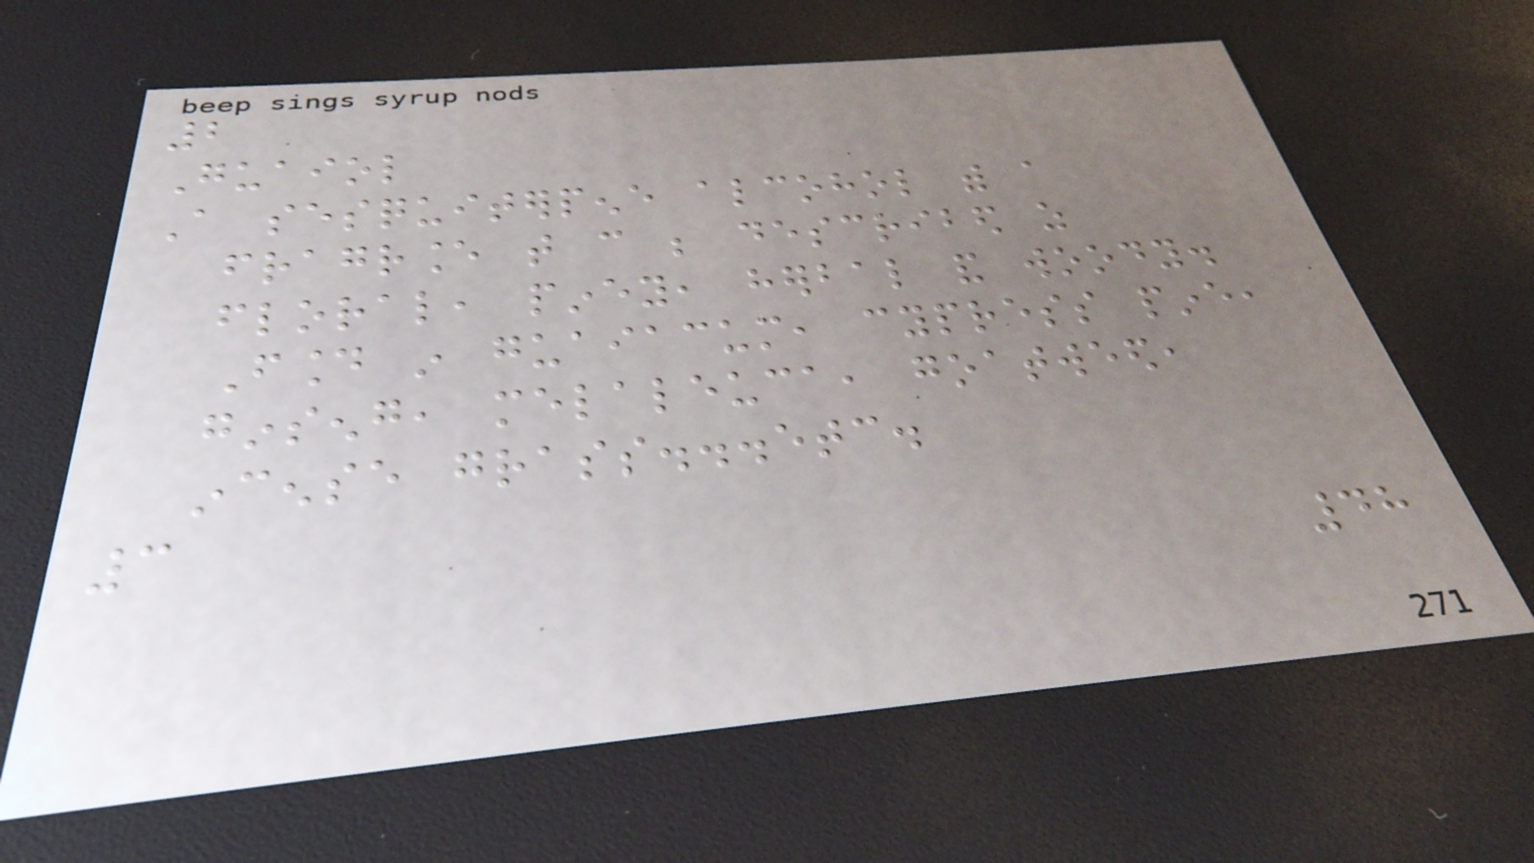2
Guaiol
A sesquiterpene alcohol with a
fragrance that can be described as
floral, piney, herbal and woody.
Found in guaiacum, cypress pine,
ginseng, melaleuca, goatweed,
incense grass...etc.
3
48
